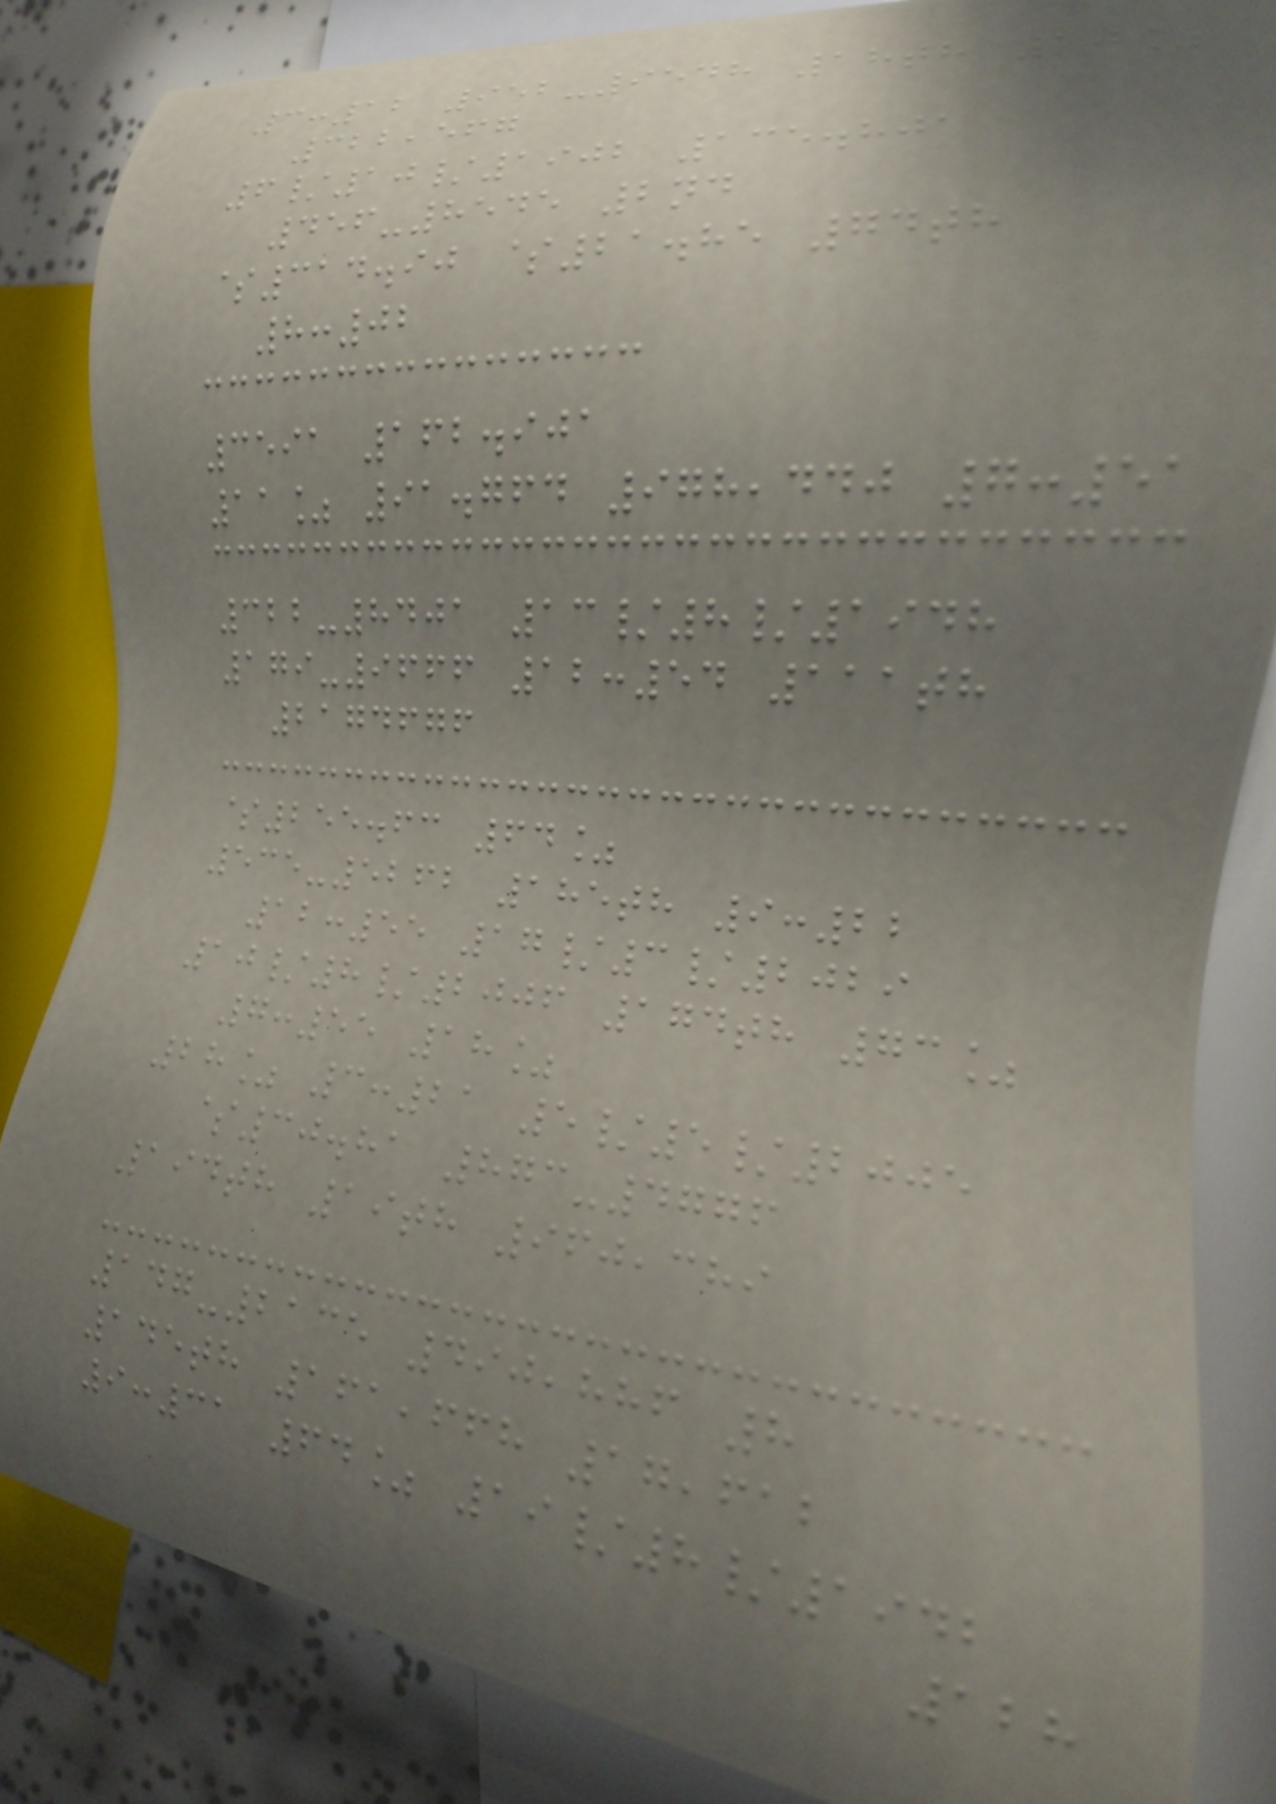3:12 952-9548 18th 10%
322,567
6/10/1902 135.801
456-8545 2nd
$314.90 $21.85 74th
8:02
3591 162.901
11% 91.764 978,440 7:51
322-8401 13/8/1948
179-9666 12:54 111th
2174676
$255.63 64%
535-5262 185th 9:22
12:55 17/3/2029
10/8/2006 174th 73%
7:55 18%
28% 3:21 5/5/2005
$30.81 873-4776
194th 19th 960,389
147-2135 490,886 8
145th 161,668 17,612
9:31 64% 19/8/1942
128
